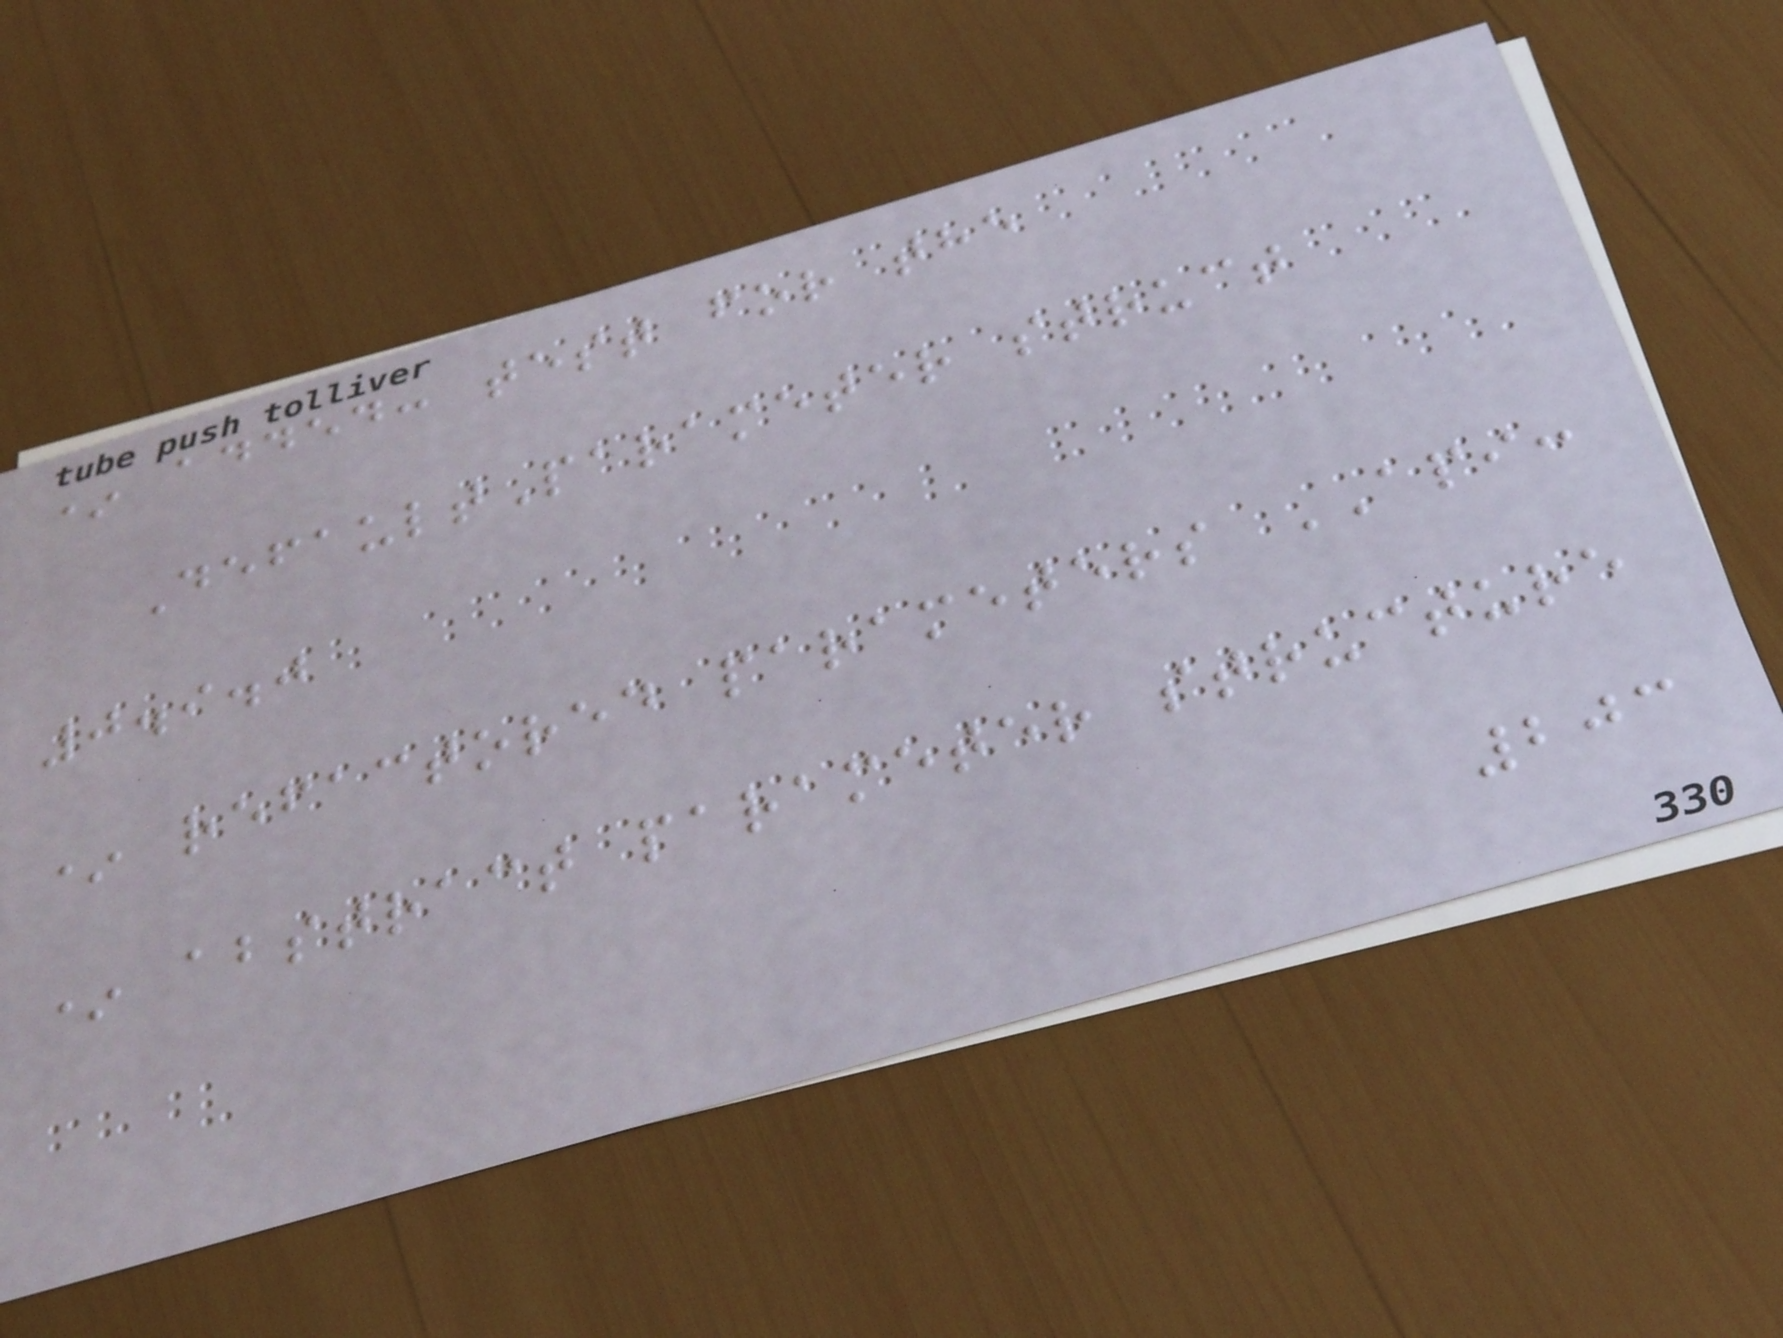* added: test for the
DefaultParameter struct
0.9.0
* refactored parameters API:
* abstract parameter structure
203
